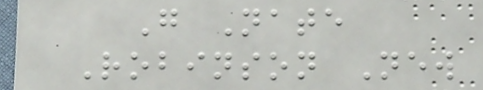G Nate
Robinson New
